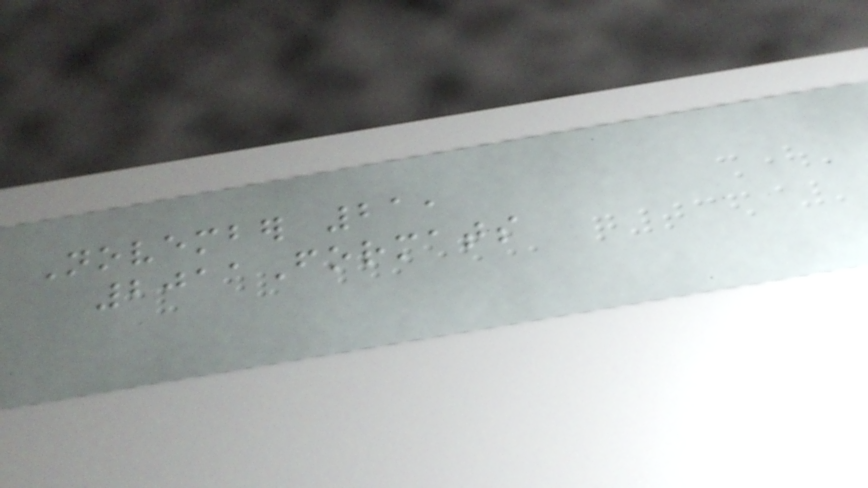November 21,
2011Formats
